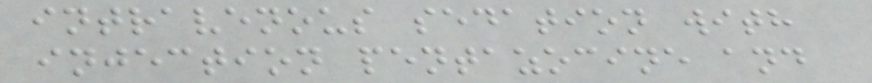intravenous sedation with
injection pentazocine and
